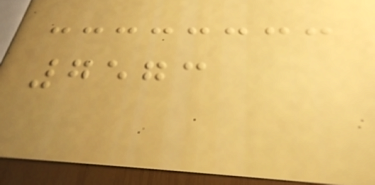7573
